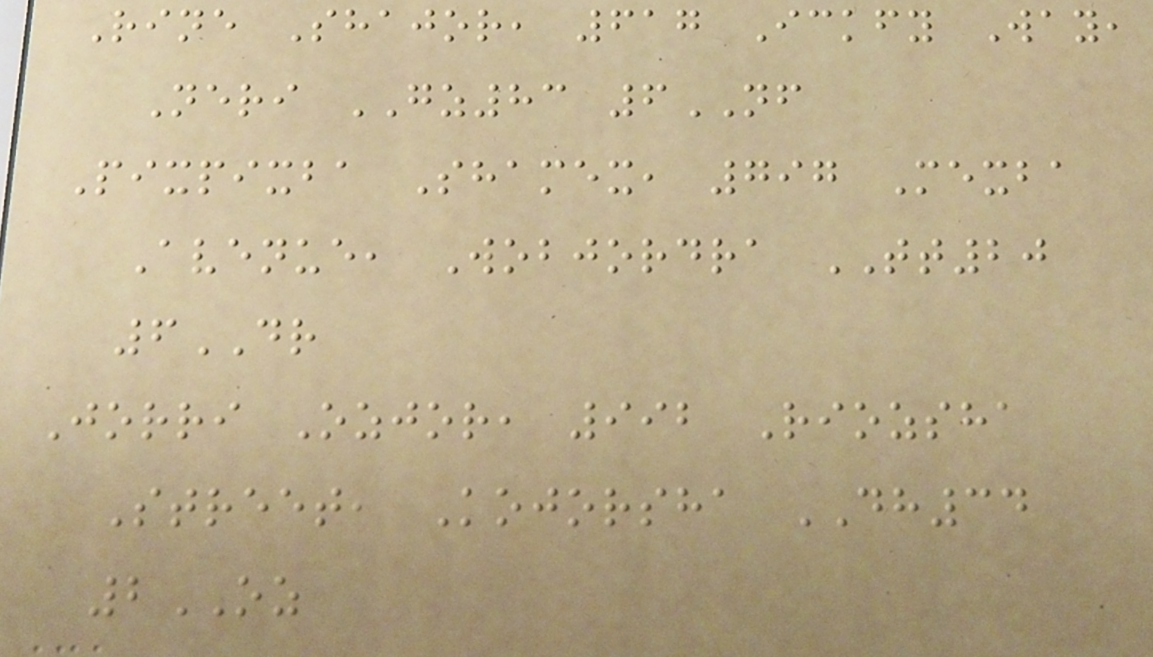Rine Shajor, 617 Ickfy Way,
Neri GZ83 6NF
Pixpixba Shamex, 797 Mexba
Avenue, Wobjordra TT20
6DR
Jorri Ozjor, 992 Riozsha
Street, Kojorsha DH34
2OZ
